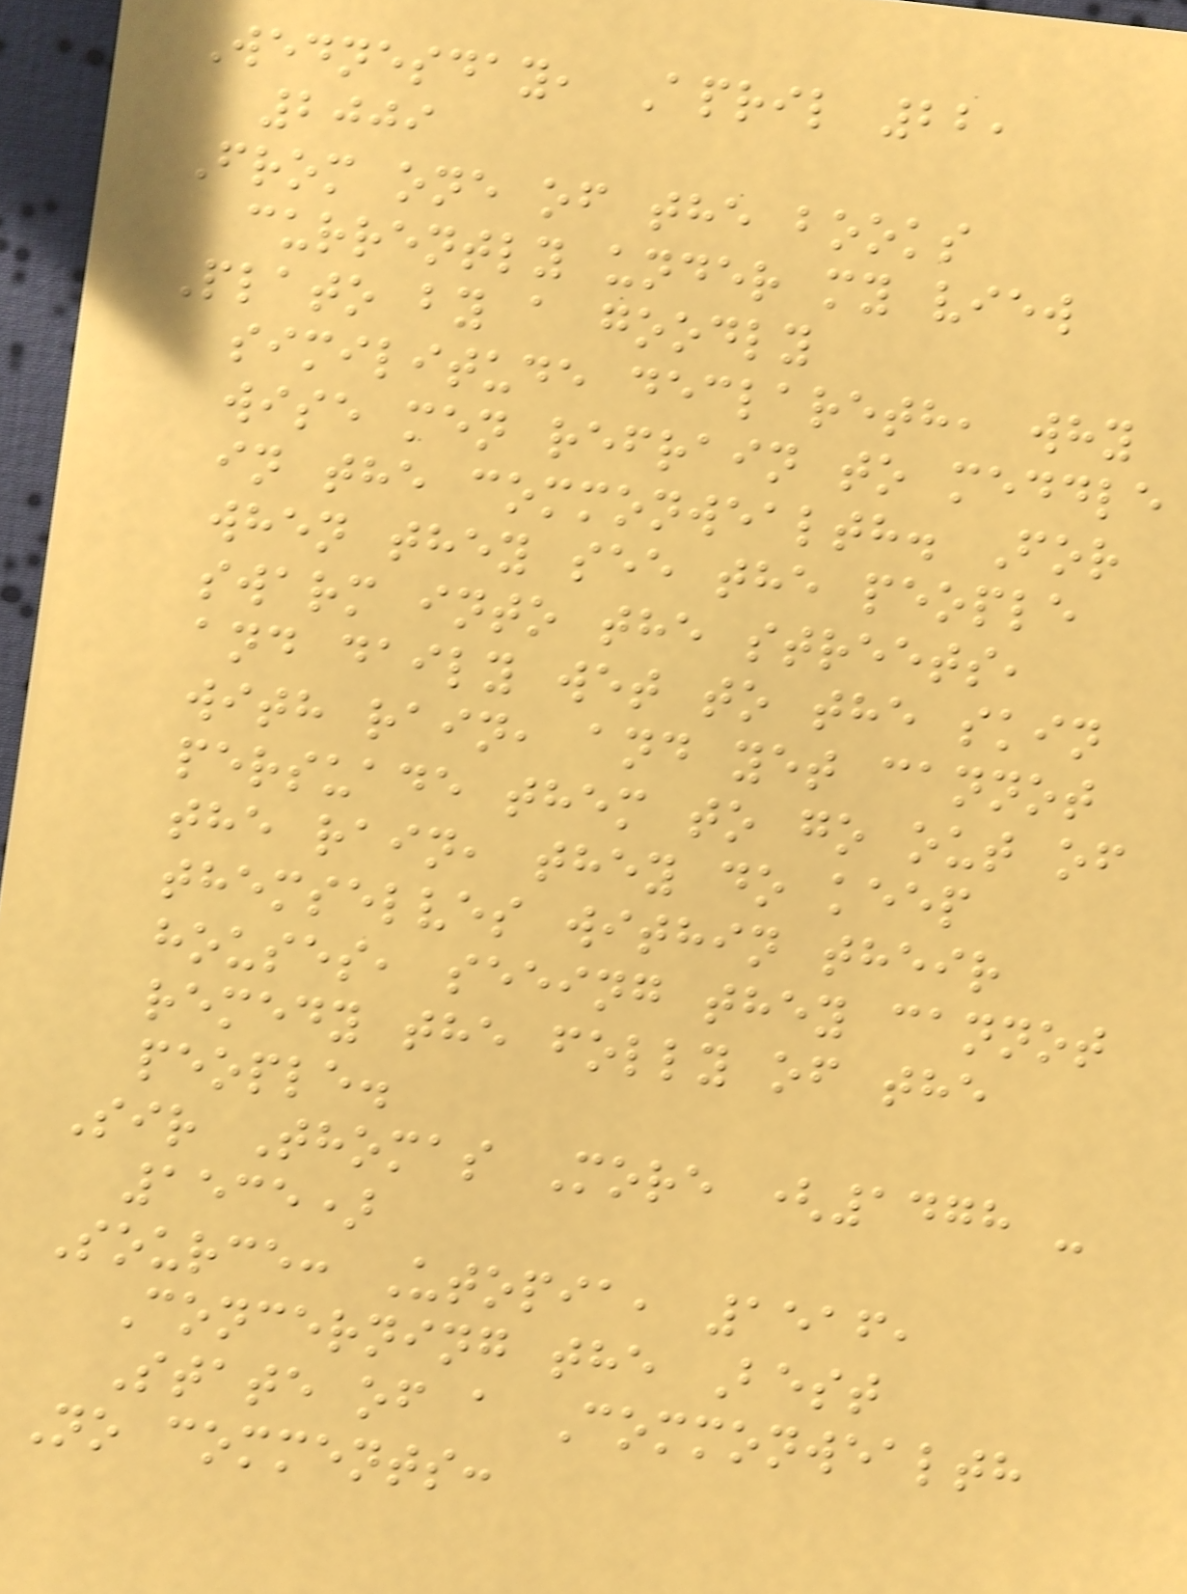Wednesday, April 22,
2009
From one of the books
currently under my view
Plato by a goodly
similitude declareth, why
wise men refrain to meddle
in the commonwealth. For
when they see the people
swarm into the streets,
and daily wet to the skin
with rain, and yet cannot
persuade them to go out of
the rain, they do keep
themselves within their
houses, seeing they cannot
remedy the folly of the
people.
Sir Thomas More (1478 -
1535)
Source: Utopia, 1516,
Concerning the Best
State of a Commonwealth
No comments:
